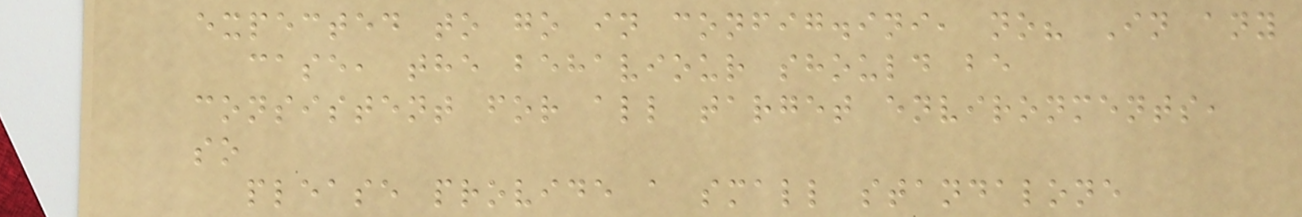expected to go in config.ini, no? In any
case, the behaviour should be
consistent for all target environments,
so
please provide a small standalone
